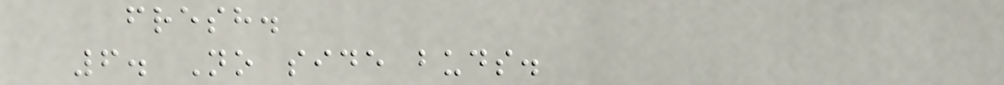fresh.
6. No side buds.
